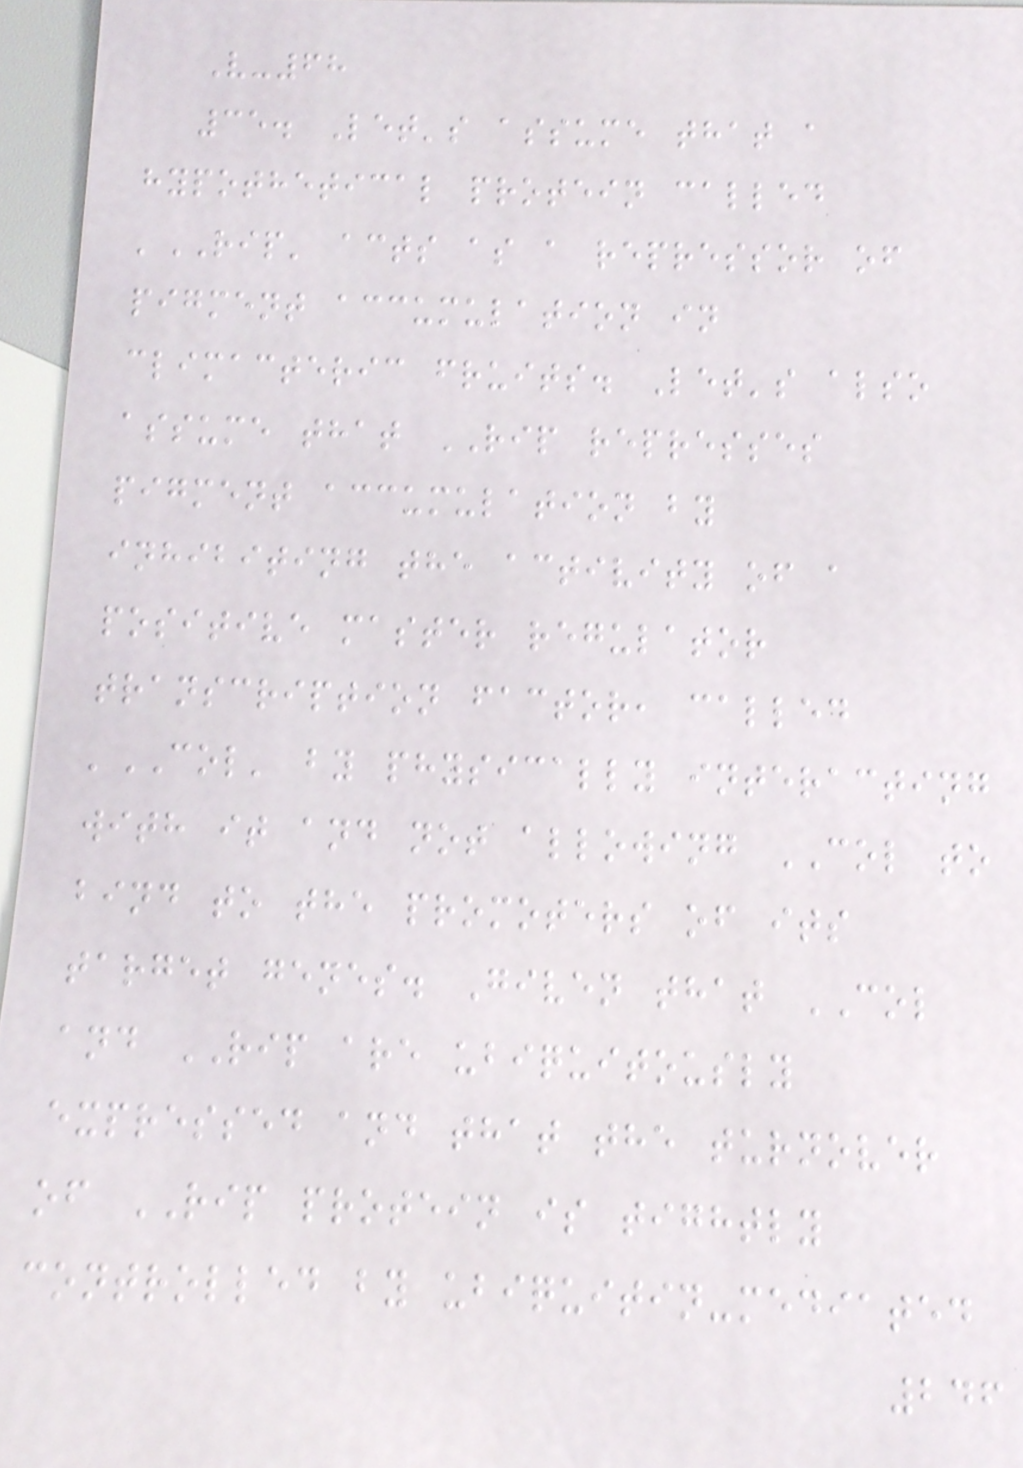V-68
35. Let's assume that a
hypothetical protein called
'RIP' acts as a repressor of
pigment accumulation in
climacteric fruits. Let's also
assume that RIP represses
pigment accumulation by
inhibiting the activity of a
positive master regulator
transcription factor, called
'COL' by physically interacting
with it and not allowing COL to
bind to the promoters of its
target genes. Given that COL
and RIP are ubiquitously
expressed and that the turnover
of RIP protein is tightly
controlled by ubiquitin-mediated
246
